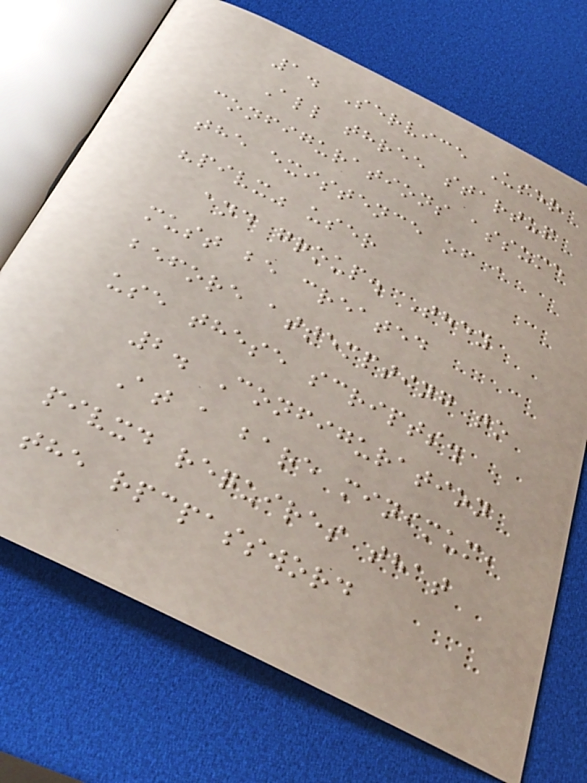1. Service User
All three startup
configurations assume
the existence of a
"pivx" user
and group. They
must be created
before attempting to
use these scripts.
2. Configuration
At a bare minimum,
pivxd requires that
the rpcpassword
